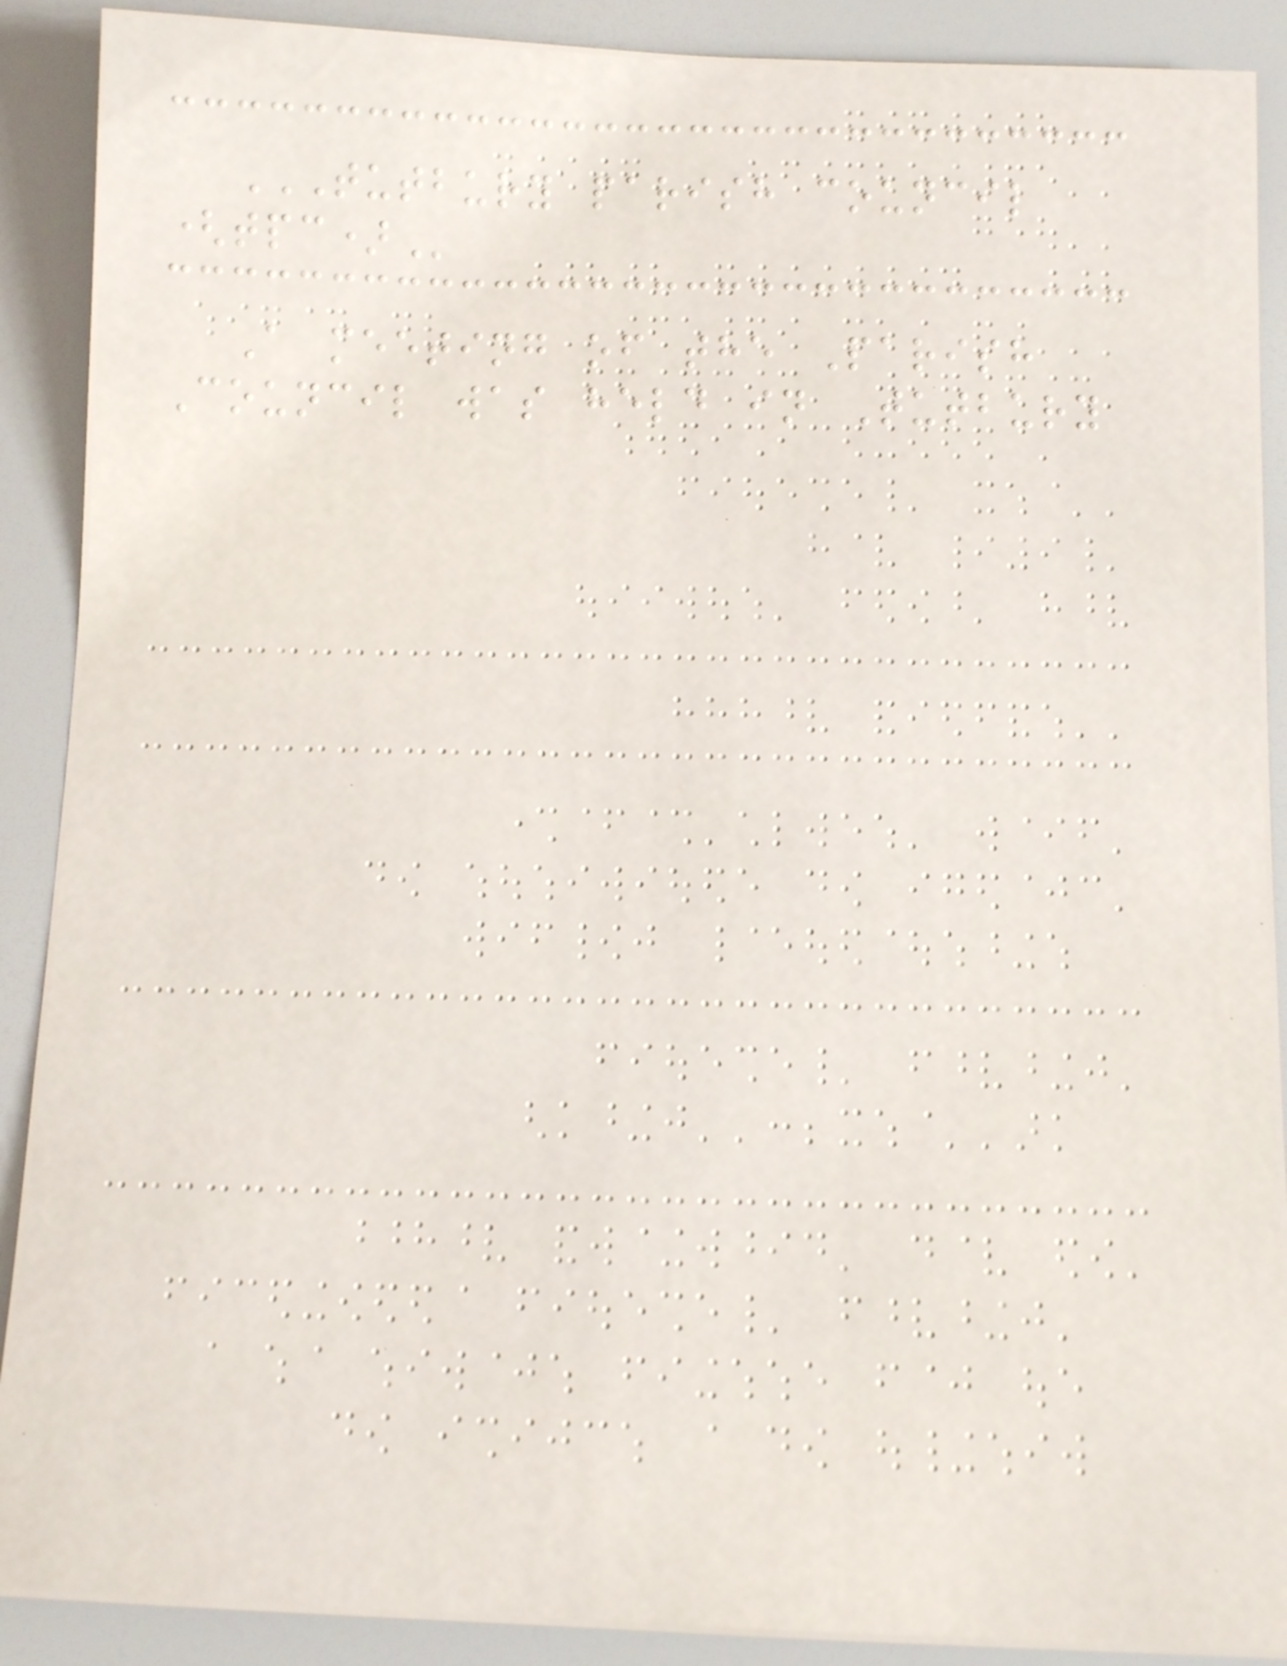TUTBURY PARISH COUNCIL
(TPC)
A meeting of the Parish
Council was held in Tutbury
